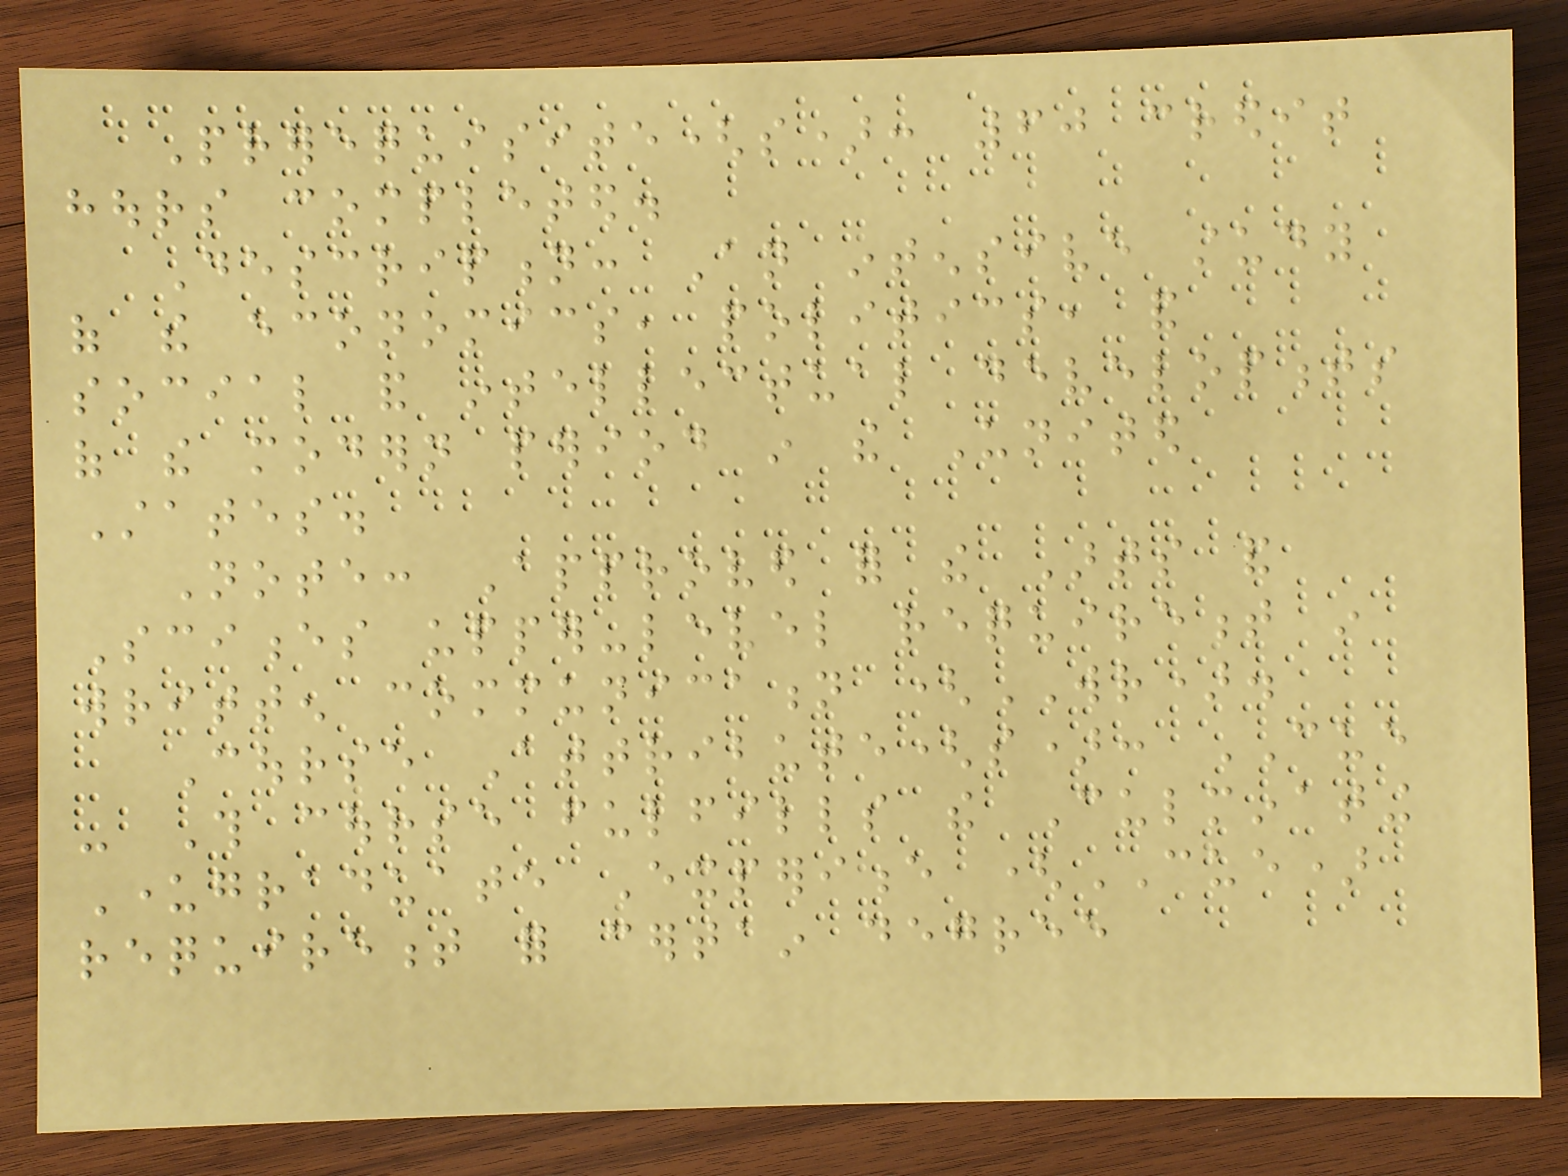Prerequisite(s): 60 credit
hours completed.
Description: An intensive study
of the economics, politics, and
social and intellectual developments
of the modern period in the United
States.
Note: Approved for the Arts and
Sciences upper-level requirement in
written communication (WR).
Course Attribute(s): CUE
- This course fulfills the Culminating
Undergraduate Experience (CUE)
requirement for certain degree
